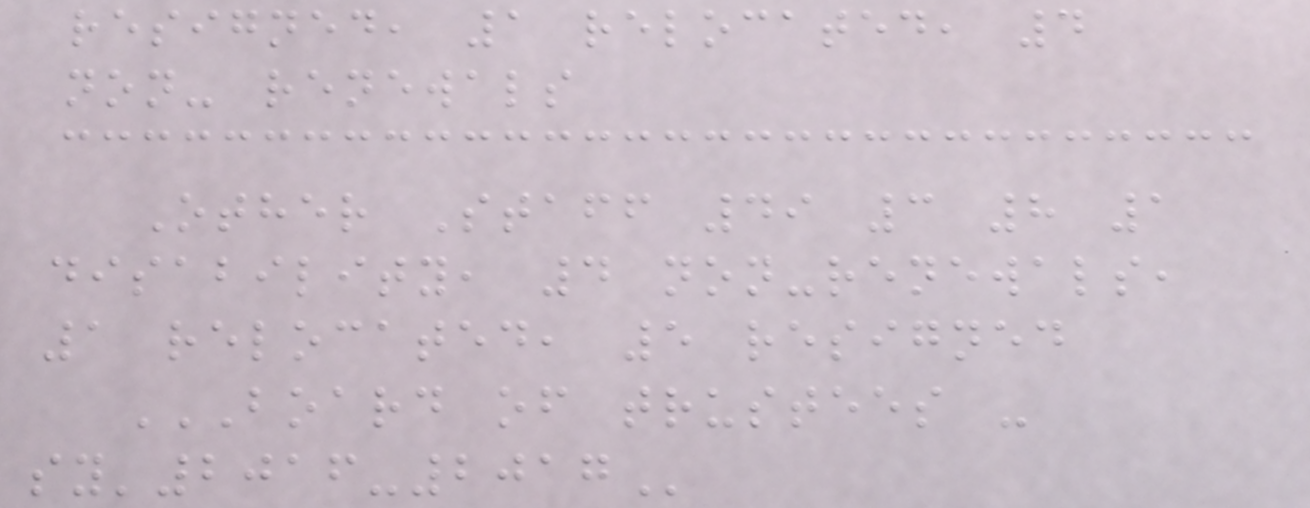resigned, 1 relocated, 4
non- renewals
Other Staff 49 3 8 1
disability, 4 non-renewals,
1 relocated, 5 resigned
BOARD OF TRUSTEES -
SY'2016-2017
